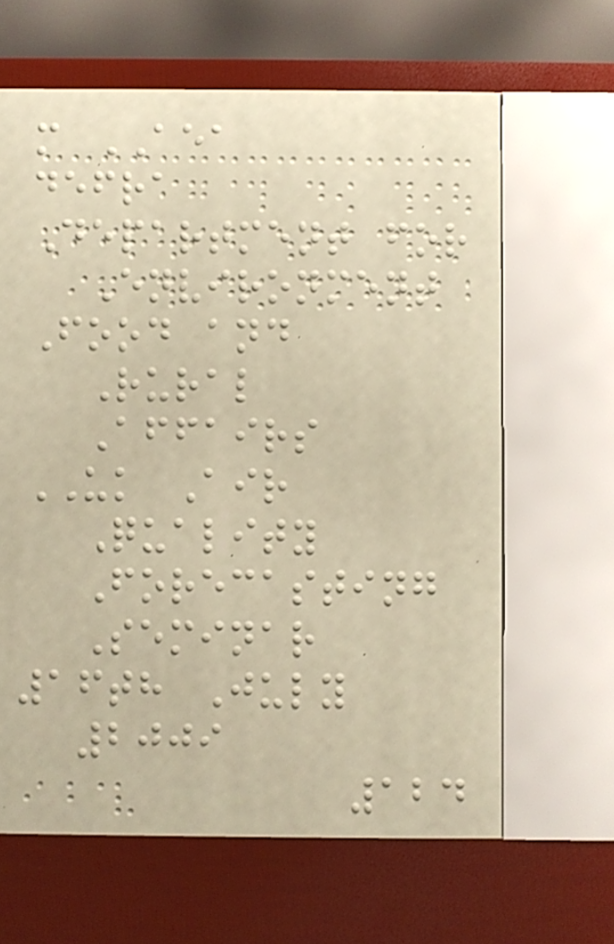m AEA
defra
Department for
Environment
Food and
Rural
Affairs
UK Air
Quality
Forecasting
Seminar
16th July
2009
124
